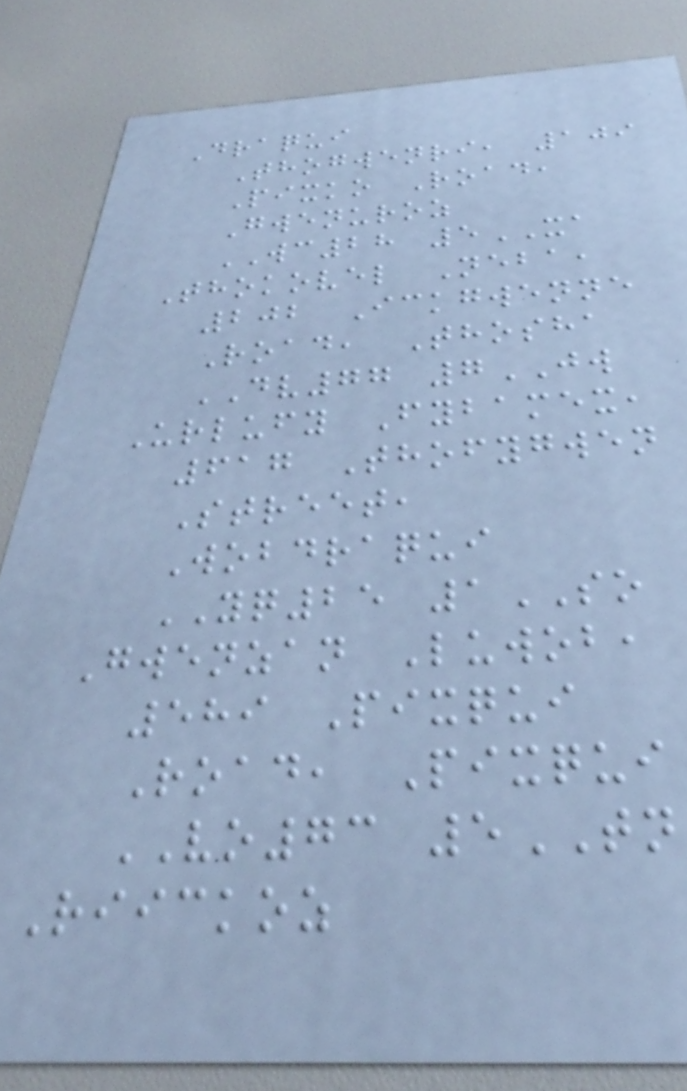Draqui
Thogwenri, 109
Pixko Road,
Gwenuroz
WC28 5XA
Thokovel Neba,
202 Ickgwenne
Road, Thosha
DV77 7JW
Urlufy Fybamex,
617 Thofygwen
Street,
Wobdraqui
YQ25 1SO
Gwenzan Luwob,
589 Pixqui
Road, Pixqui
VO73 5TN
Riickoz
